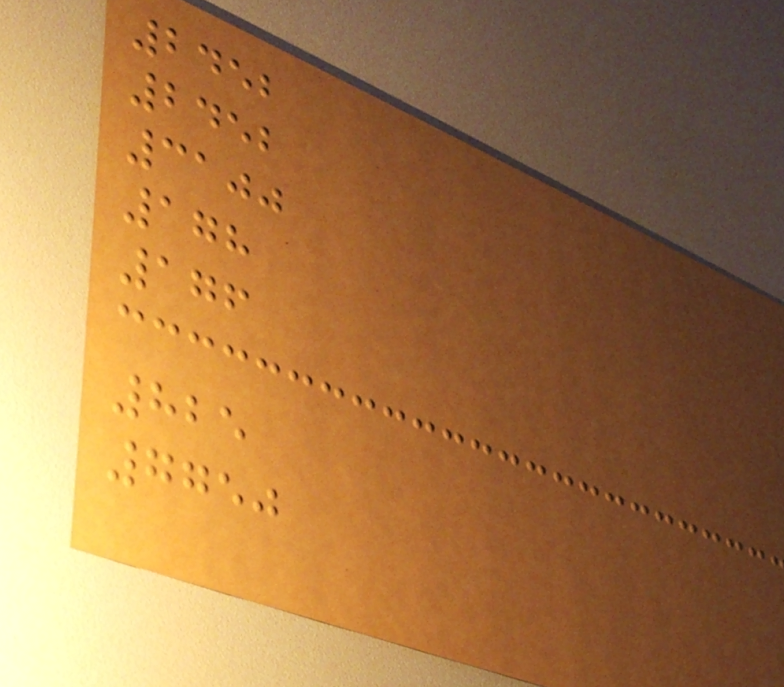2452
2452
3100
178
176
825
7750
